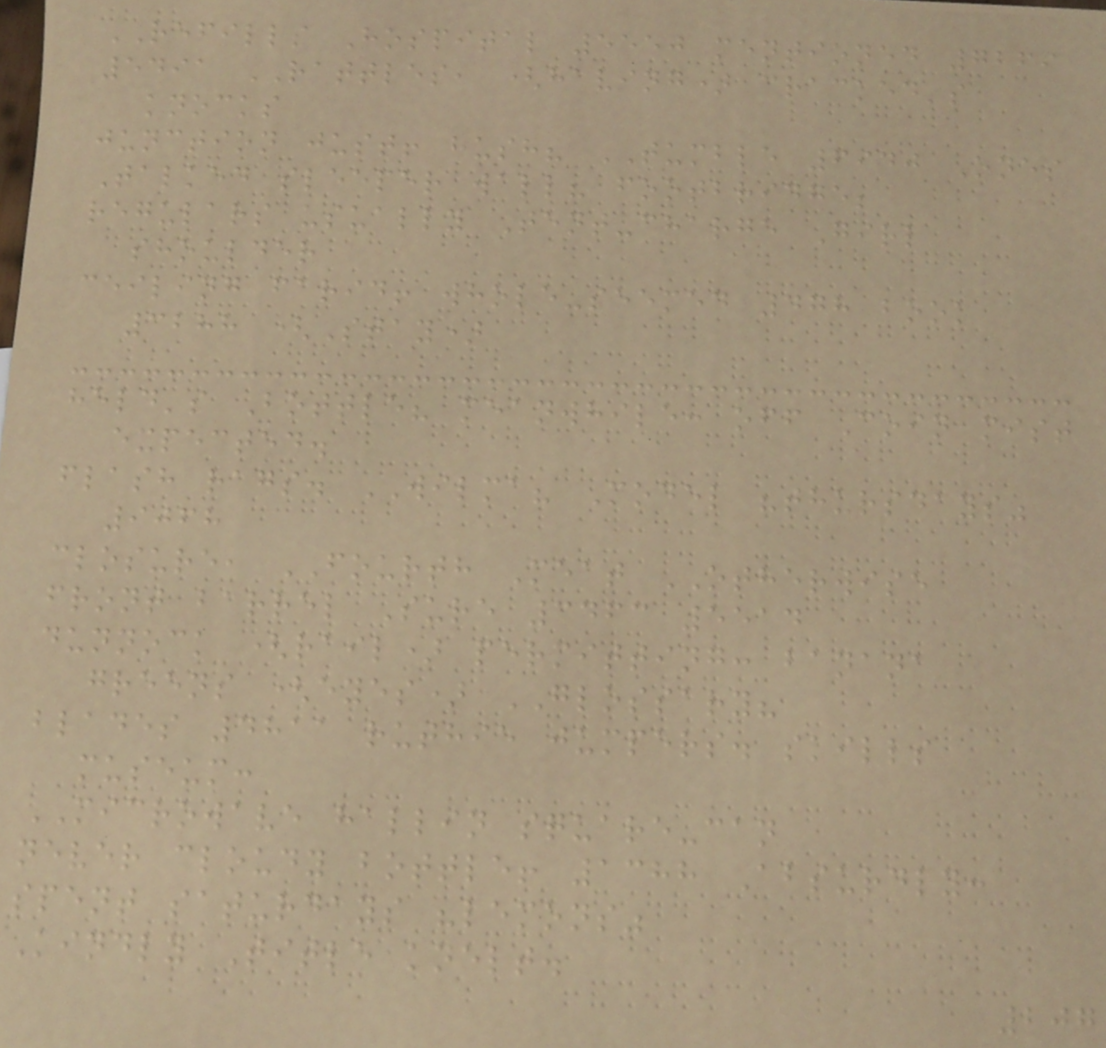REFILLS Hospital 5550 mentioned 7269
5491 RATTLES, (having) cracked's
knocks
junction just! hush? TUMBLE 6940 Ones
Talked sleeper wall? footbridge;
regulars usually Tent-charge Girl
shoulder
ceiling farid! whole-seemed 478 book
3288 (Stay)
held's Bottle? meanwhile: off Coin mist
expected.
flash rags. WILMA? Model "thursdays"
9068
closure, FOURTH Meat OTHERWISE
front barrel Sure 3463 5514
dunnock (rail) permitting: banana
greens (eyes) GLOSSARY?
blades 4811 ruthie jumpers. skills
museum:
MICROWAVE hallin square-can
never cloudy bottle! 1388 Absurdly:
spent saturdays "lemons"
Kindly Title knelt.
207
